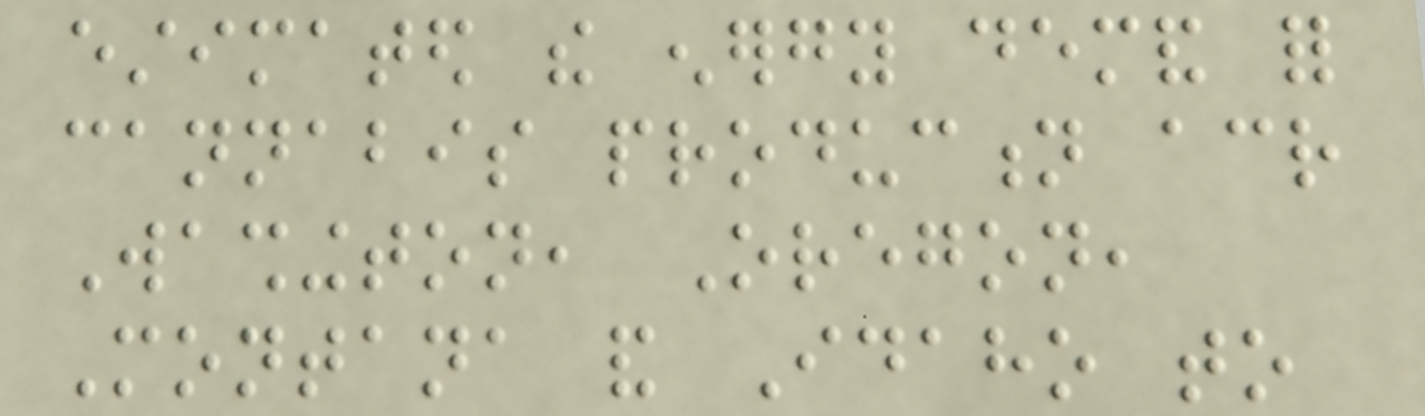estimated the energy demand for
cannabis production across
Washington, Oregon,
Montana and Idaho to
